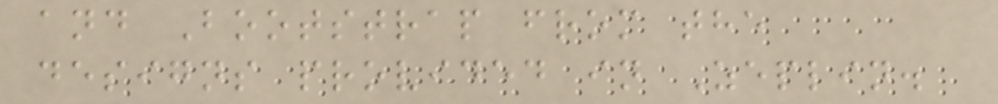and Bootstrap from the
designs provided in Zeplin.
